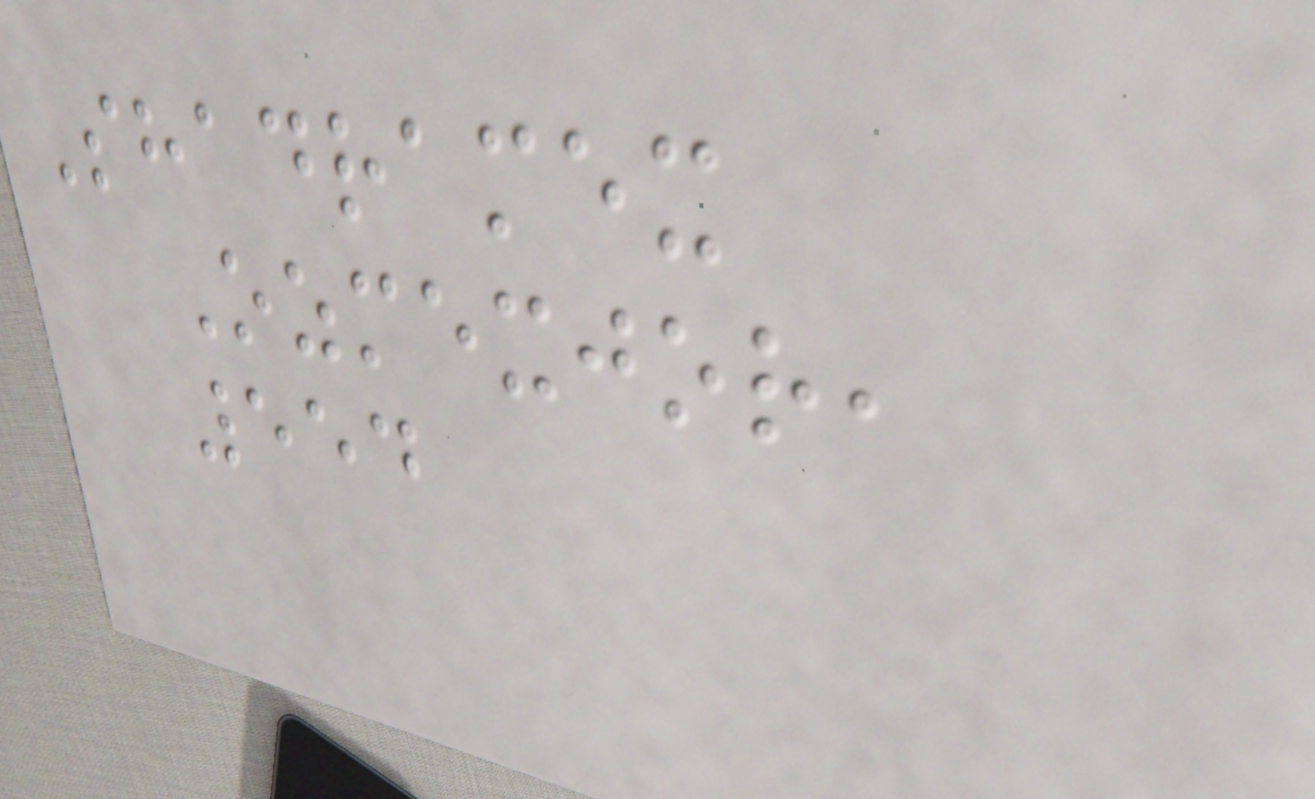Shadramex
Ozmexjor,
554
